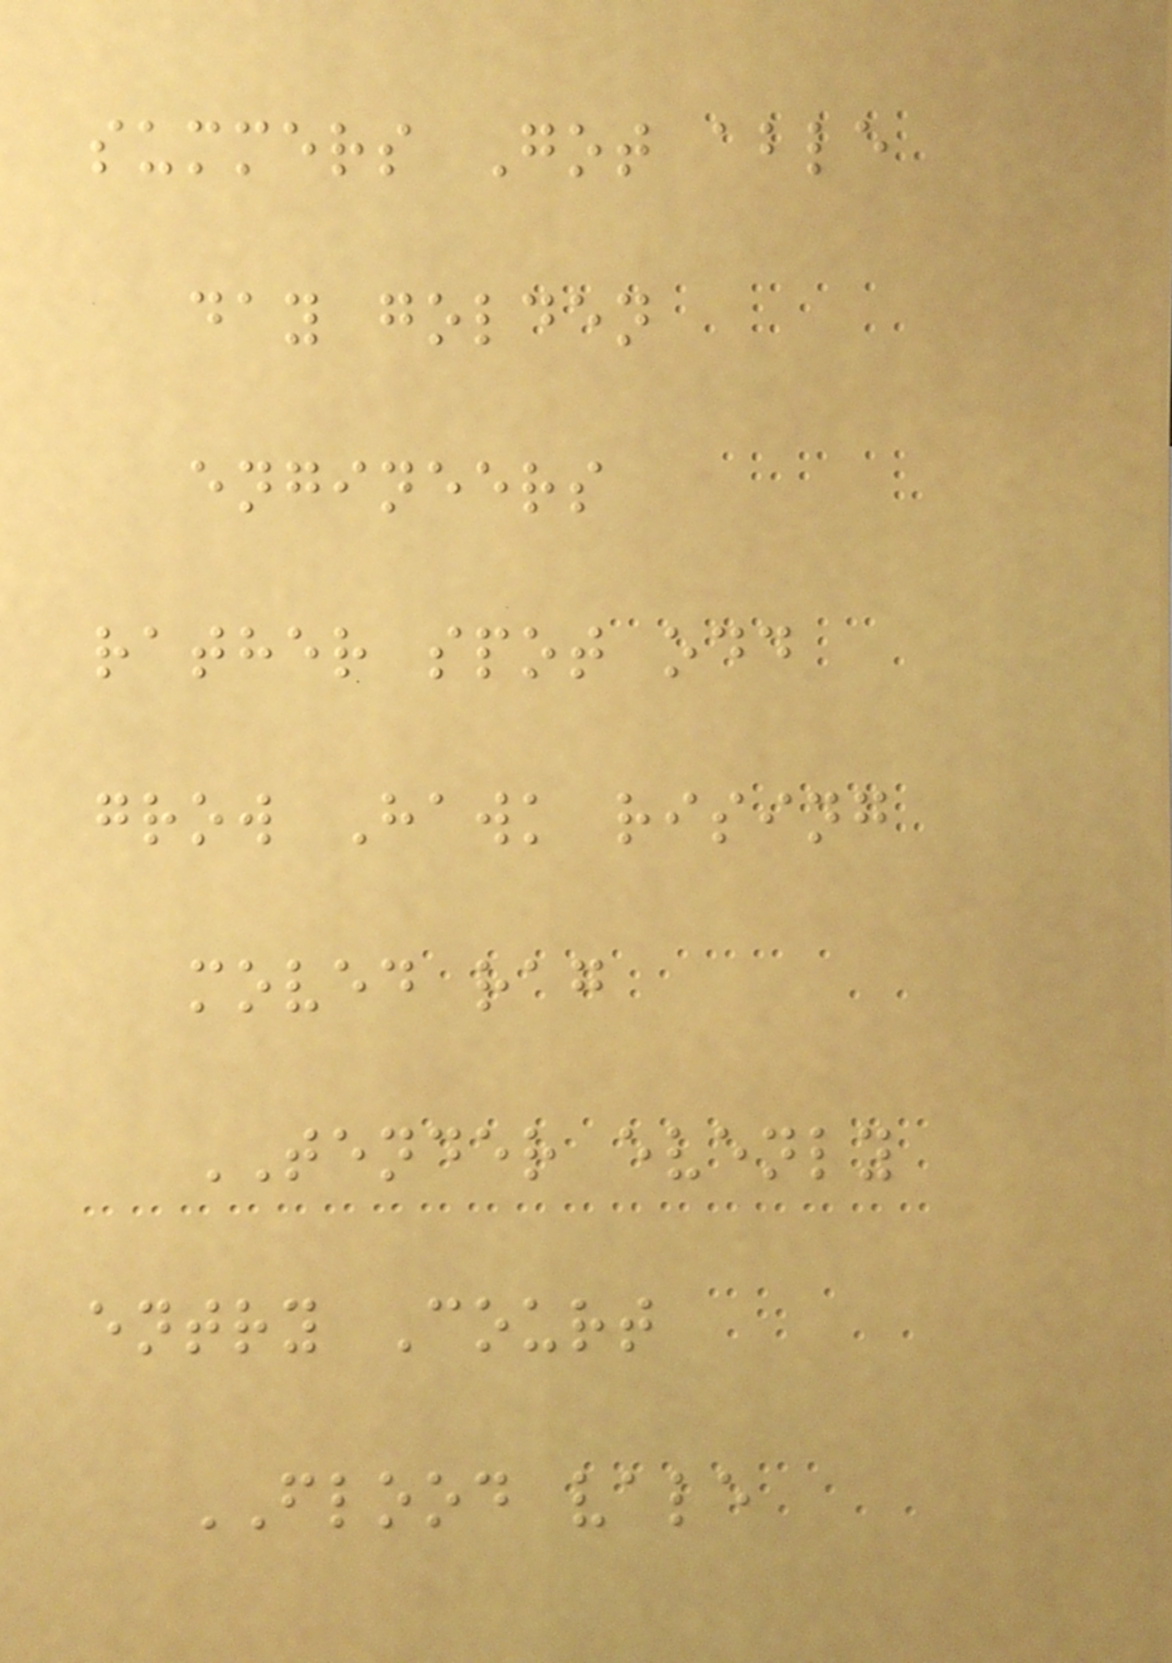summers Got able
day golden
engineers
rather spot odd
grow Hawk rising
moved rag
TENDER evenly
entry Court
FLOOD vale
